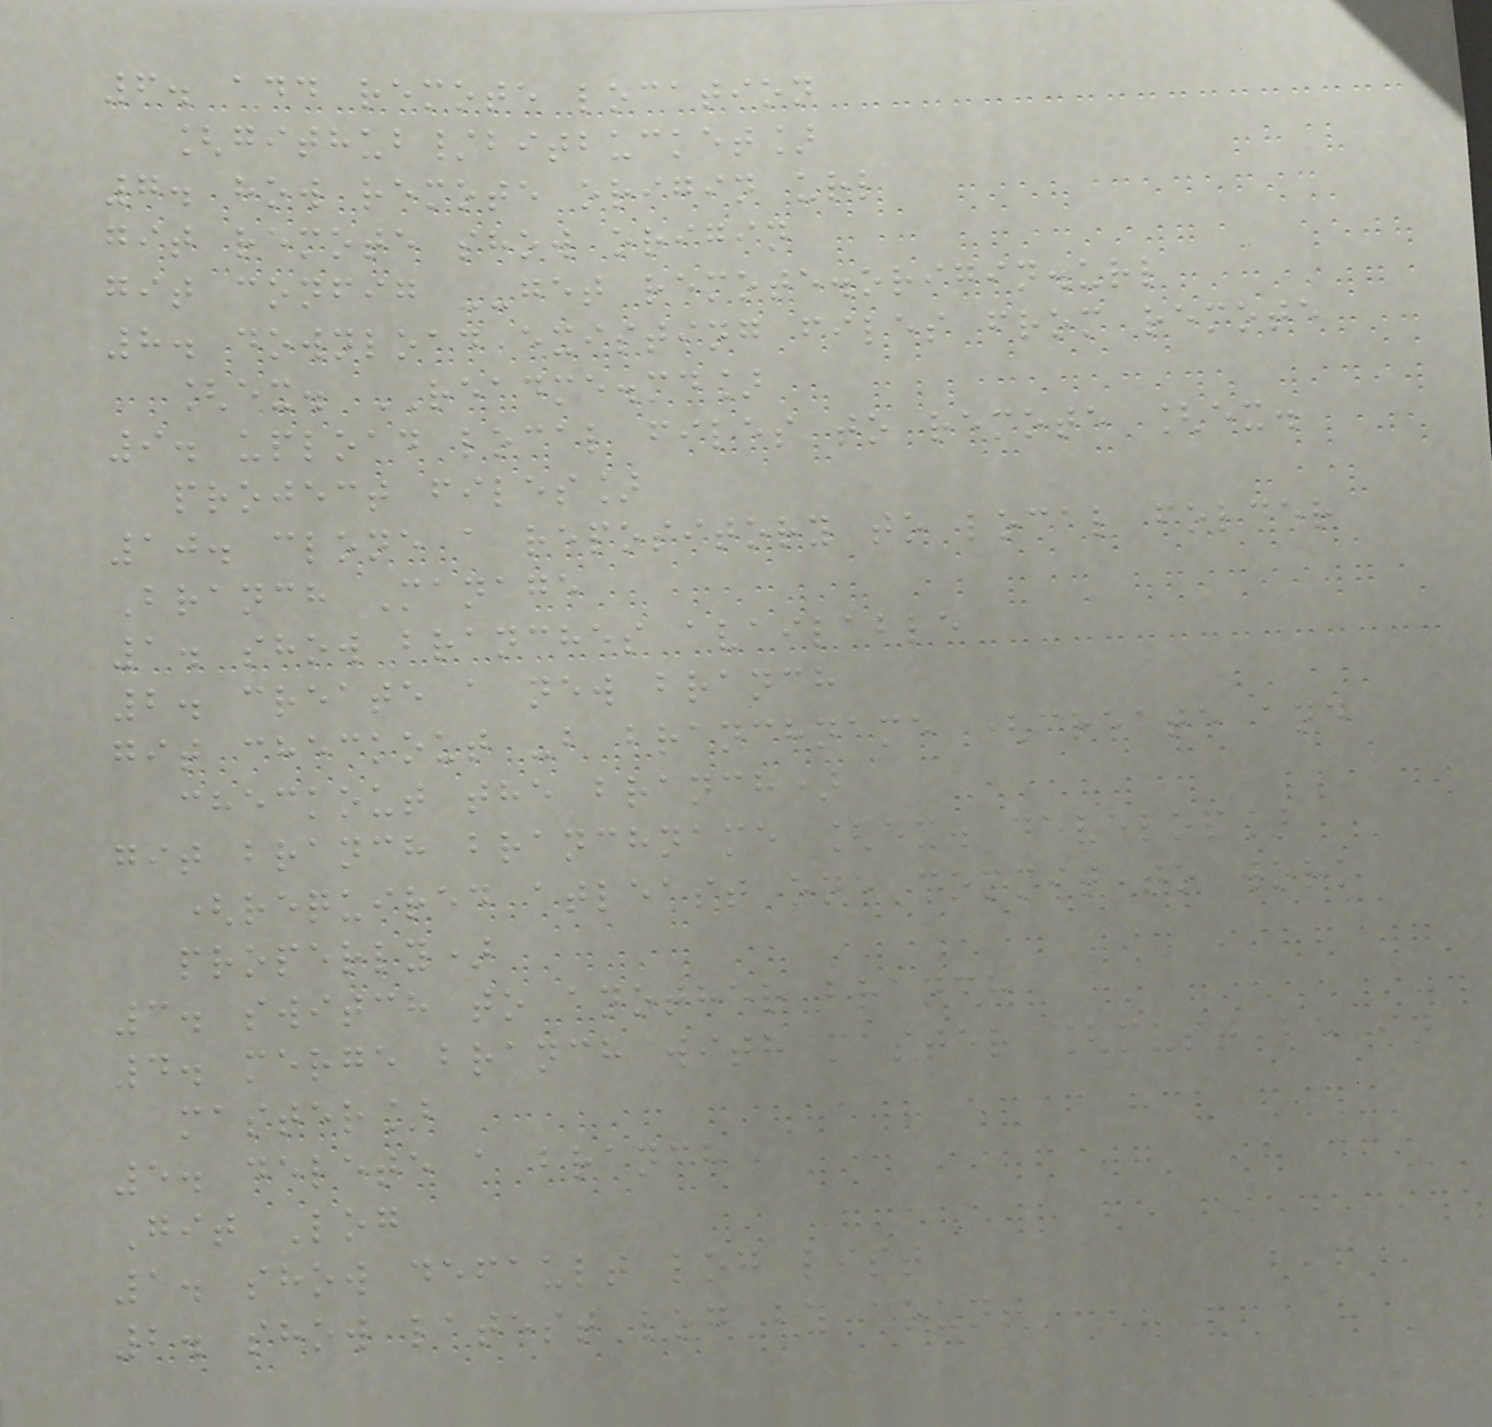6. add remote location
[github/bitbucket]
7. how remote origin url
git remote show origin
git config --get remote.origin.url
8. download existing files from remote
[ex. README.md]
9. upload local files to remote [ex.
project files]
10. clone a repository to local folder
Branch Manage
1. show branches available
2. create a new branch
git checkout -b branchname (create and
checkout the branch)
git branch branchname [ex. develop]
(required atleast one commit to work
properly)
3. switch to another branch
4. merge branch with master [must be in
master]
5. delete a branch
Git Log
1. show default log list
2. show latest log by count
